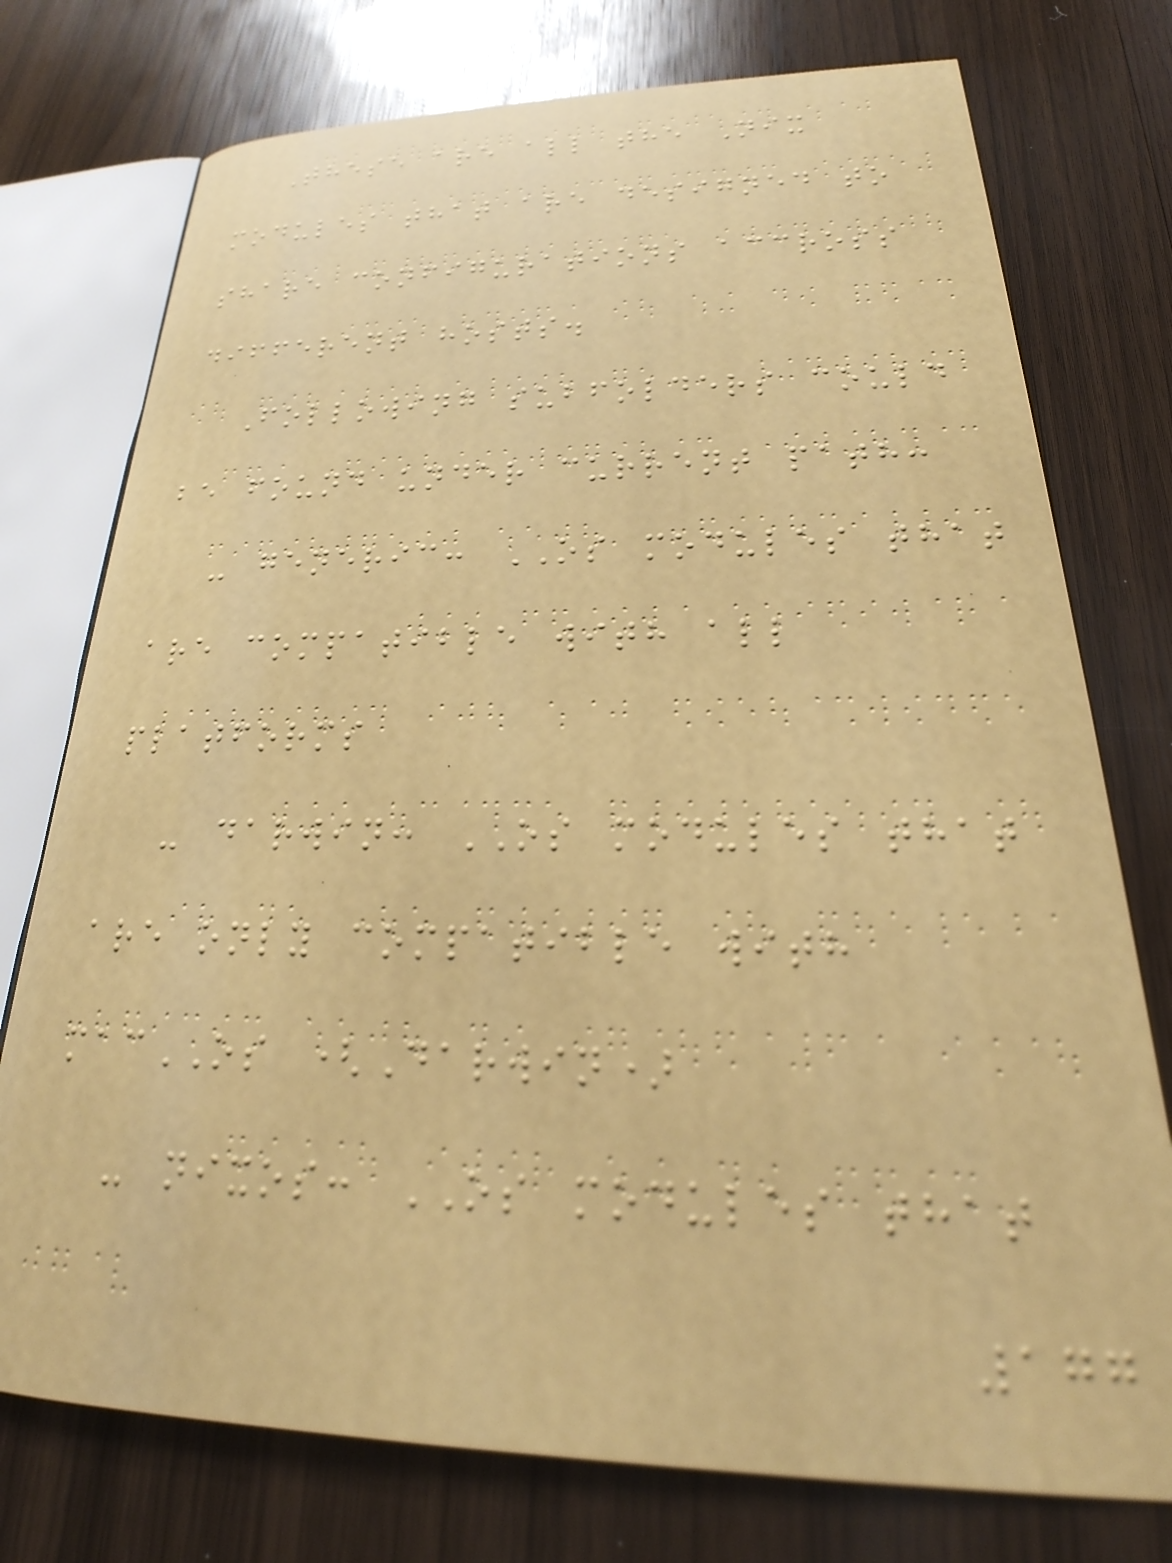These are all the Nix
modules that are designed to
share configurations accross
different hosts.
Following subfolders could
be found under current path:
- generic: OS modules that
are compatible with all
platforms
- darwin: OS modules that
are only compatible with
macOS (Darwin)
- nixos: OS modules that
177
